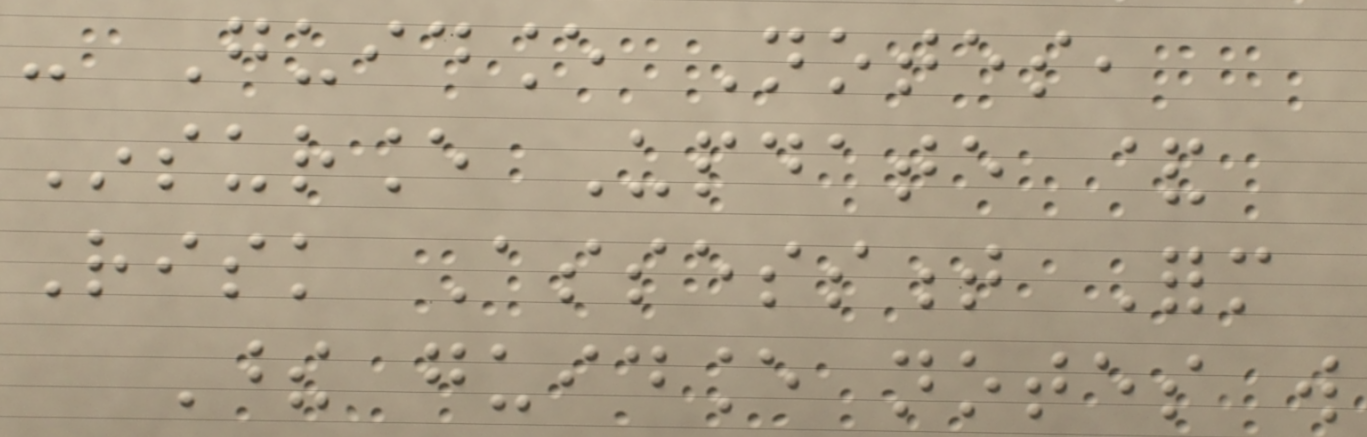- Guidance Notes,
Insurance Update &
Risk Assessment Form
These guidance notes will
